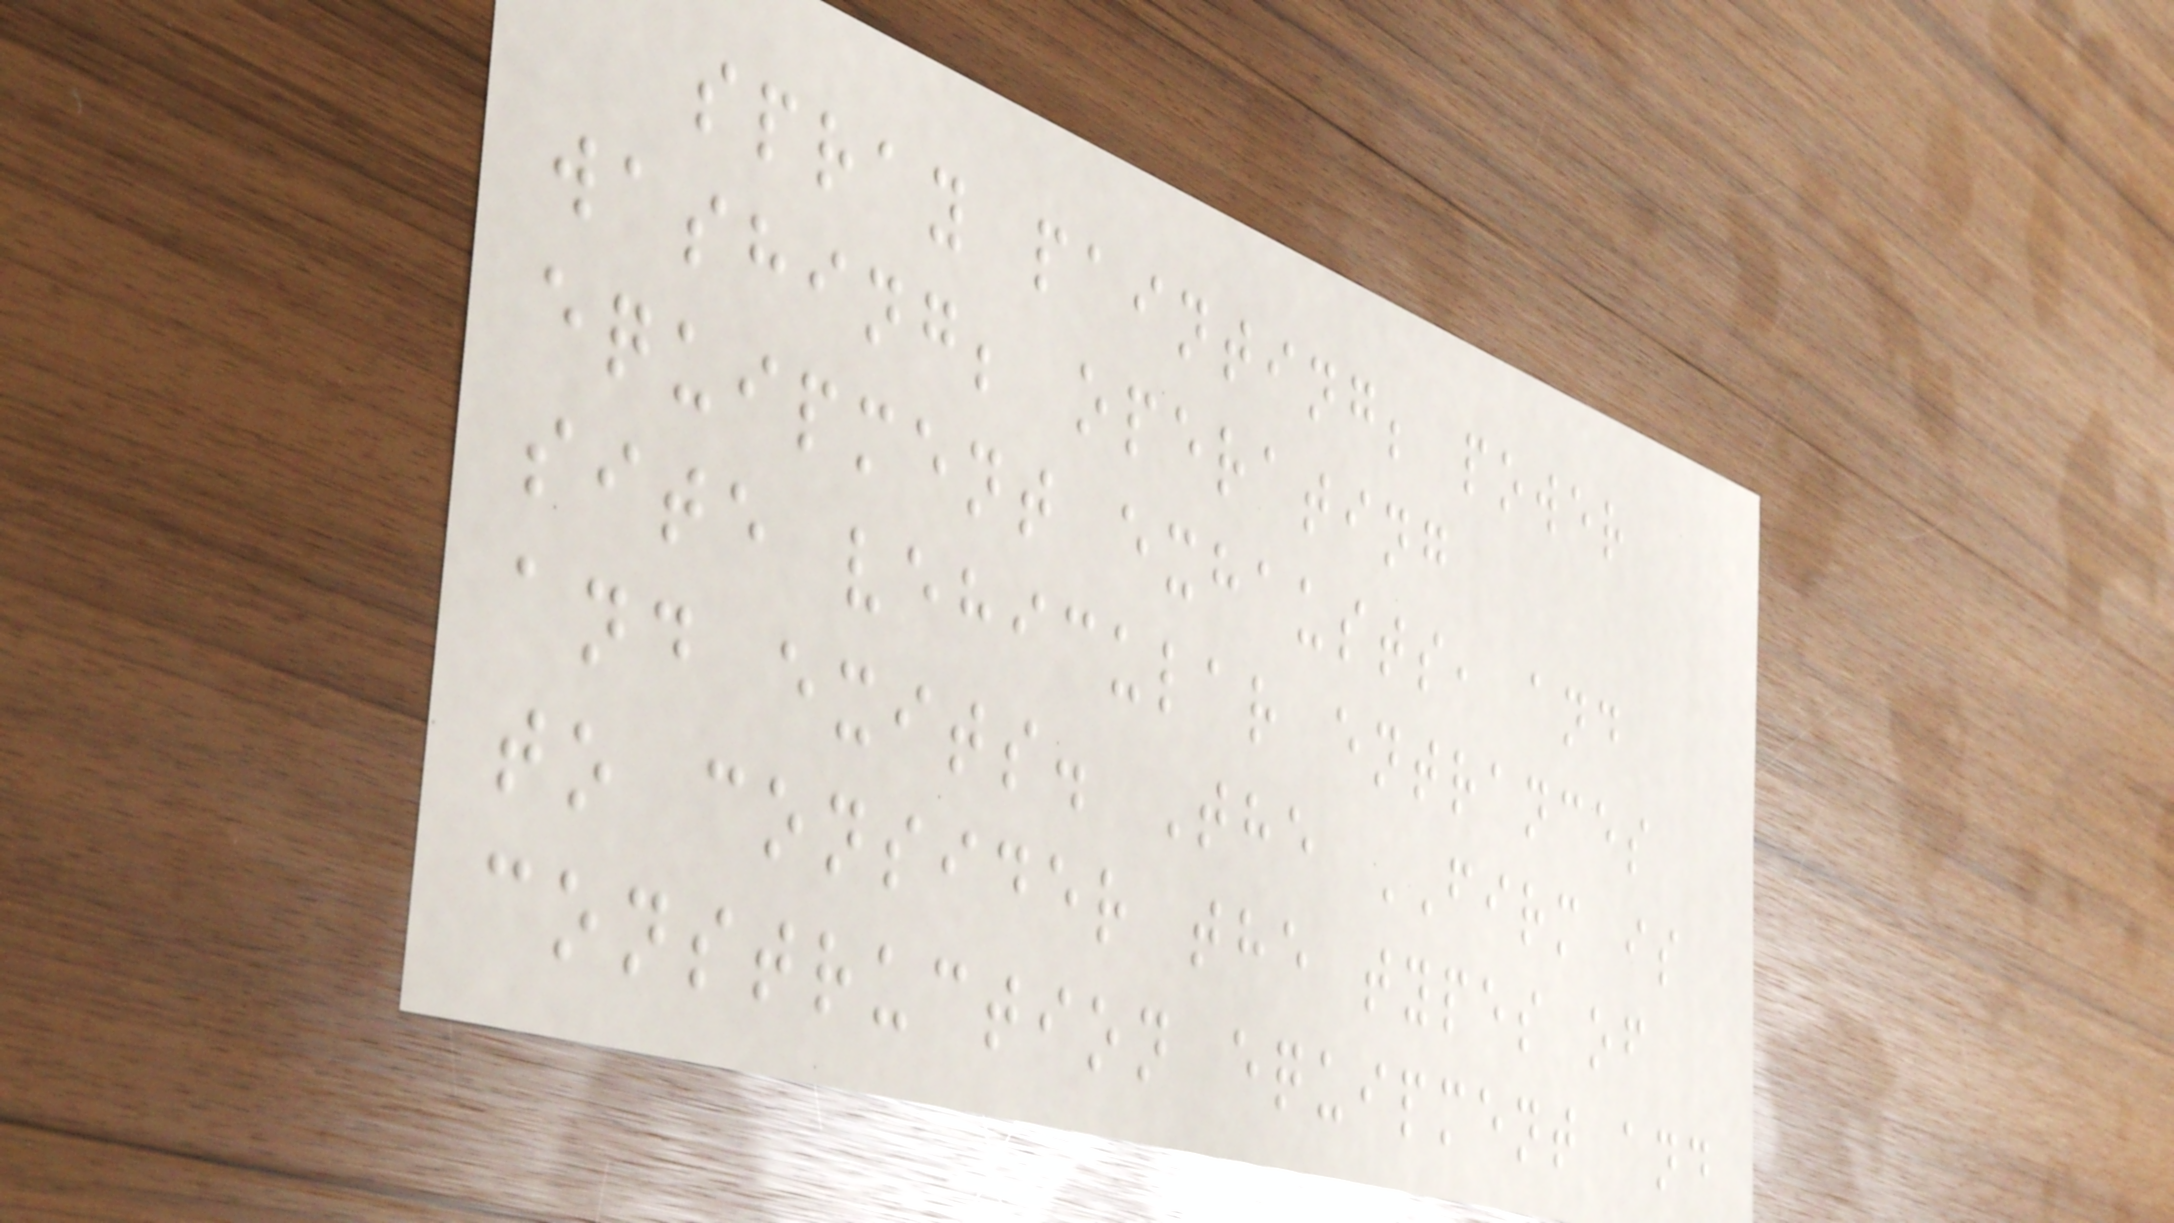spray painting; power
washing; operating
equipment exhausts, and
site vehicular entrances
and exits. The FIRM is
to consider the types of
construction equipment and
